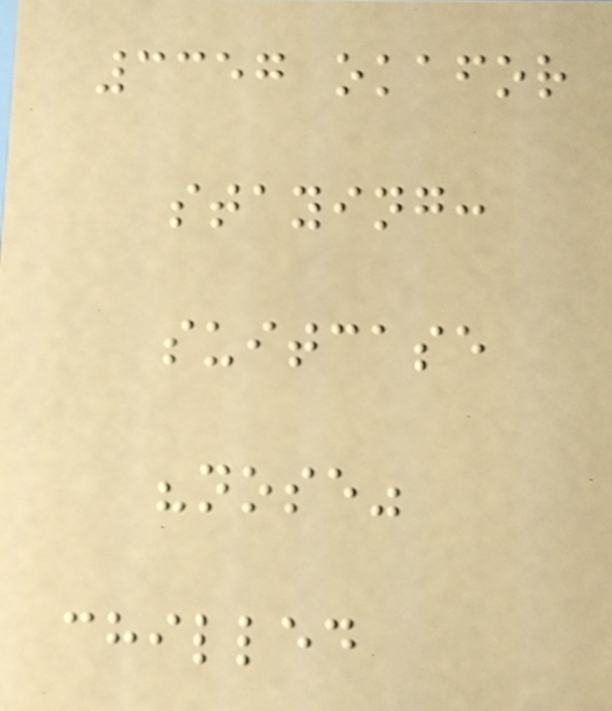3357 okafor
staying:
suitcase
"nose"
chilled
